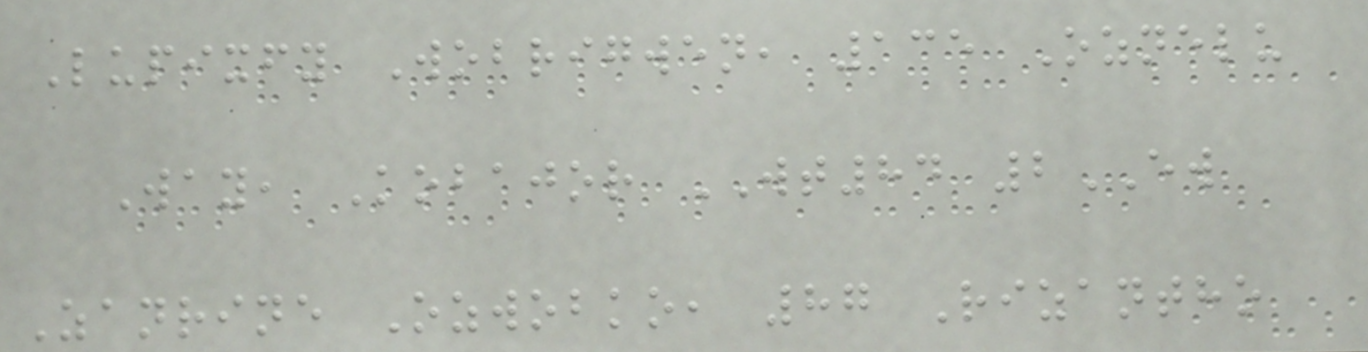Lupixfy Wobrigwen, 135 Oznelu
Way, Kobajor WT84 2EW
Zanrine Ozwobko, 87 Rizantho
